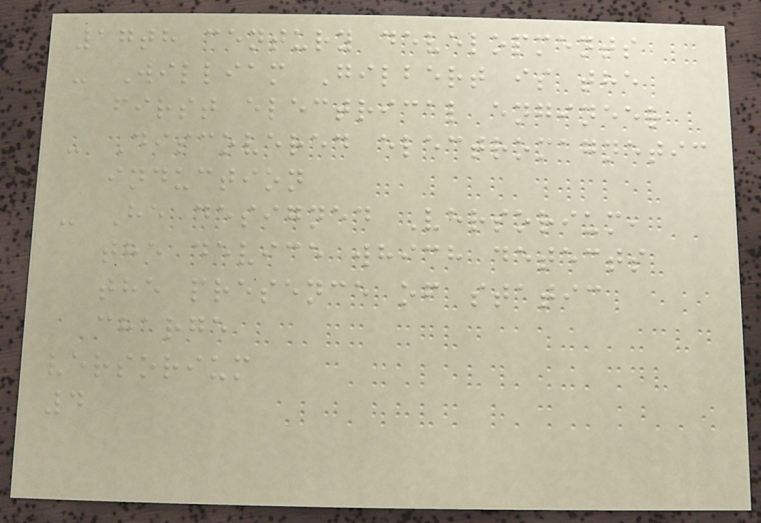17th century developments
- William Gilbert is the
first electrical engineer
- Discovered electromagnetic
induction
- He designed Versorium,
the device which detects
the presence of static
charge
versorium
4
